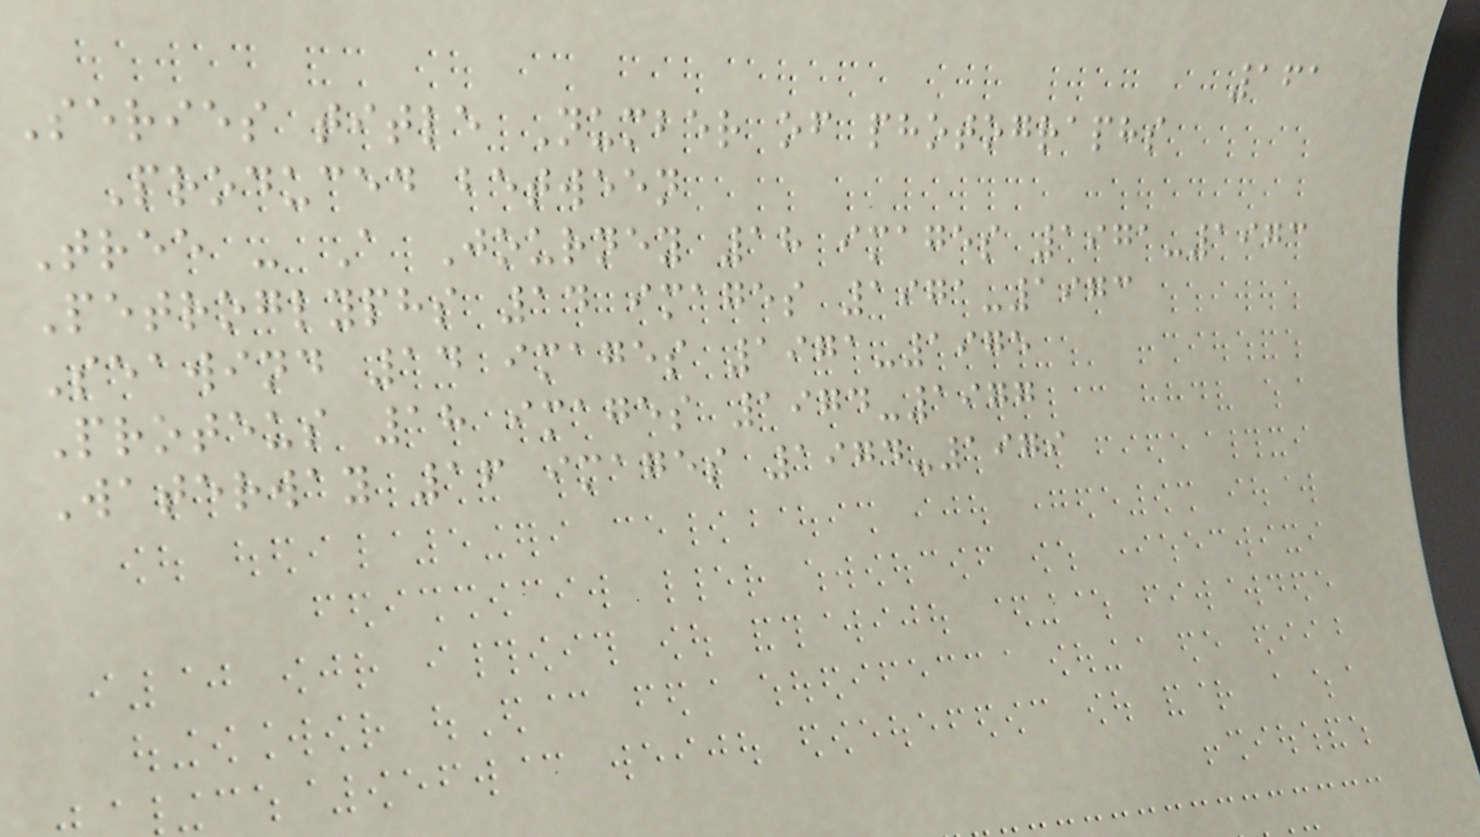161
Series title Number of photographs
Produced between
Tree - A Journey 18 images 1971-1973
Petroglyphs 14 images 1971-1973
Seawind 14 images 1971-1975
Proteus 18 images 1974-1977
Waterway 16 images 1974-1979
